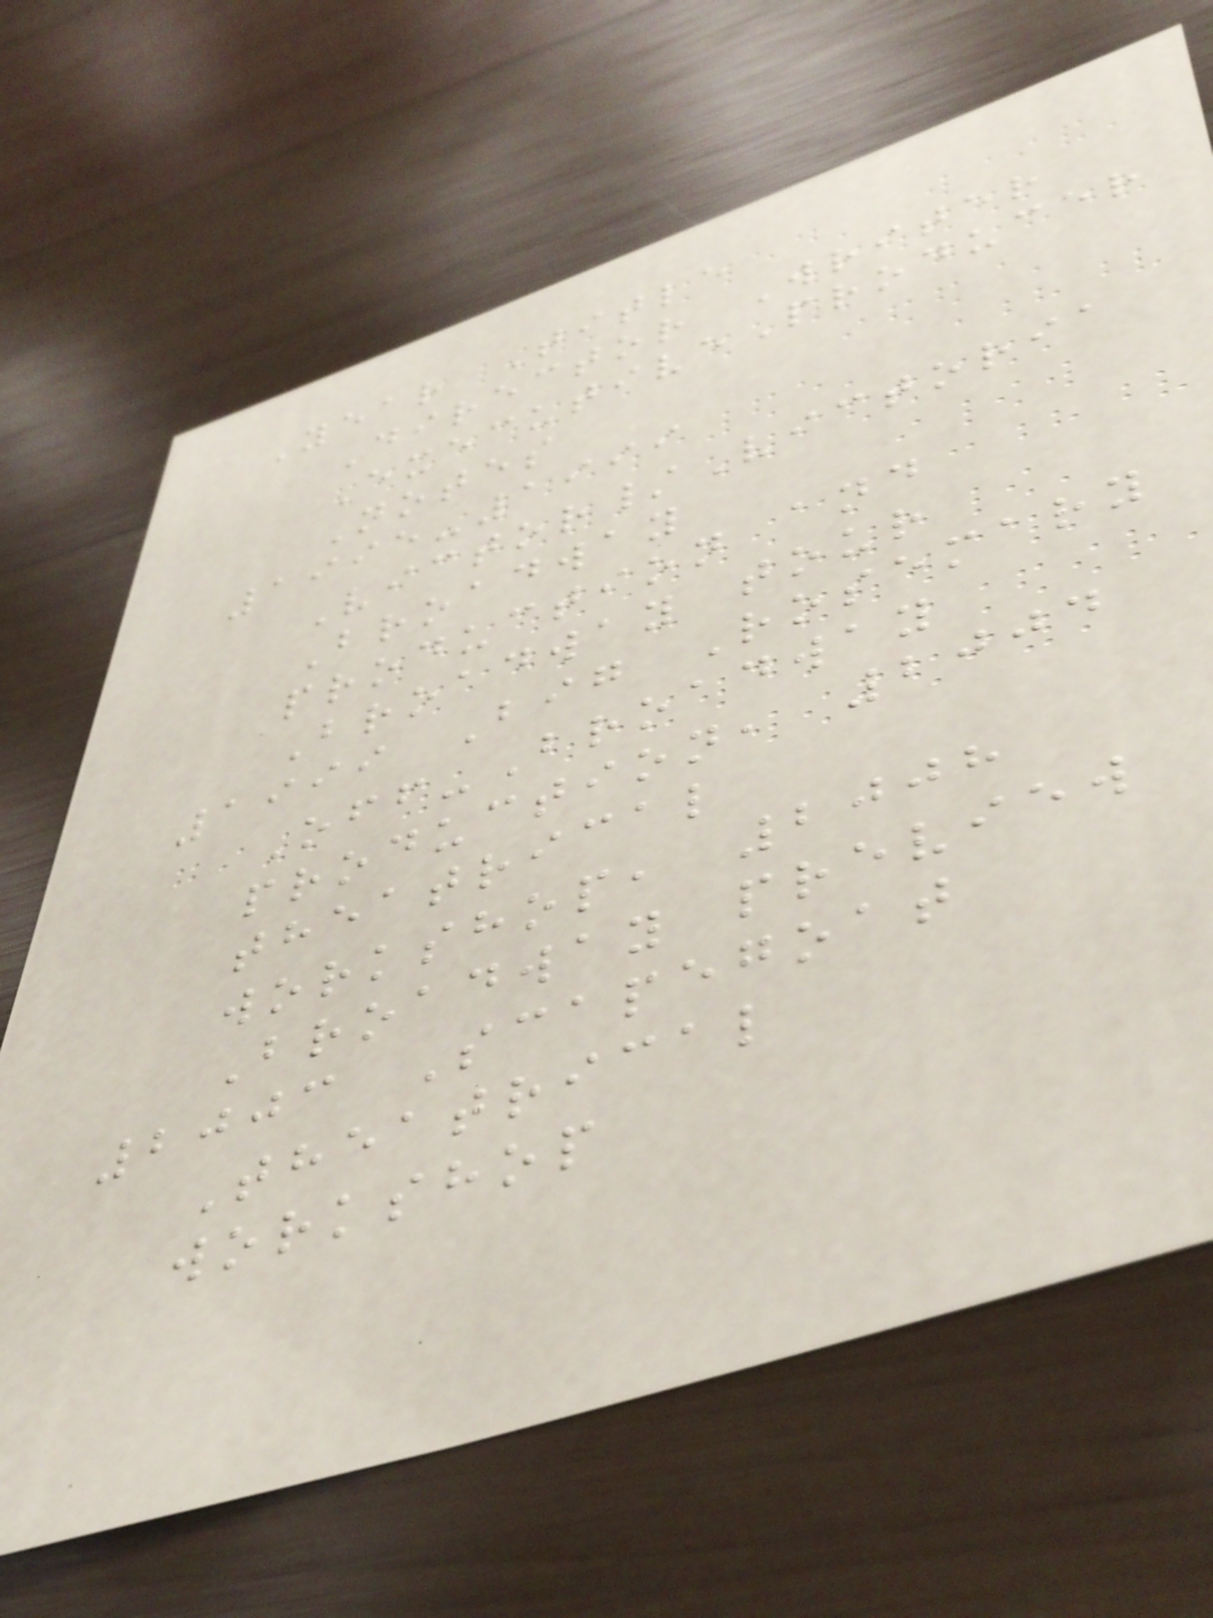Year Title
Director Writer
ExecutiveProducer
Notes
1995-1999
Victor/Victoria
Broadway
production and
Broadway tour
1999 Big Rosemary
Off-Broadway
production, 2004
theatrical
workshop, 2008
Broadway preview
2003 Scapegoat
Theatrical
workshop
